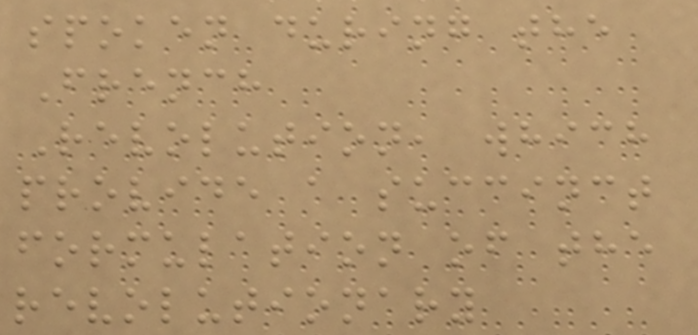spoken during the
French
Revolution, which
provide a succinct
formulation of the
revolutionary
